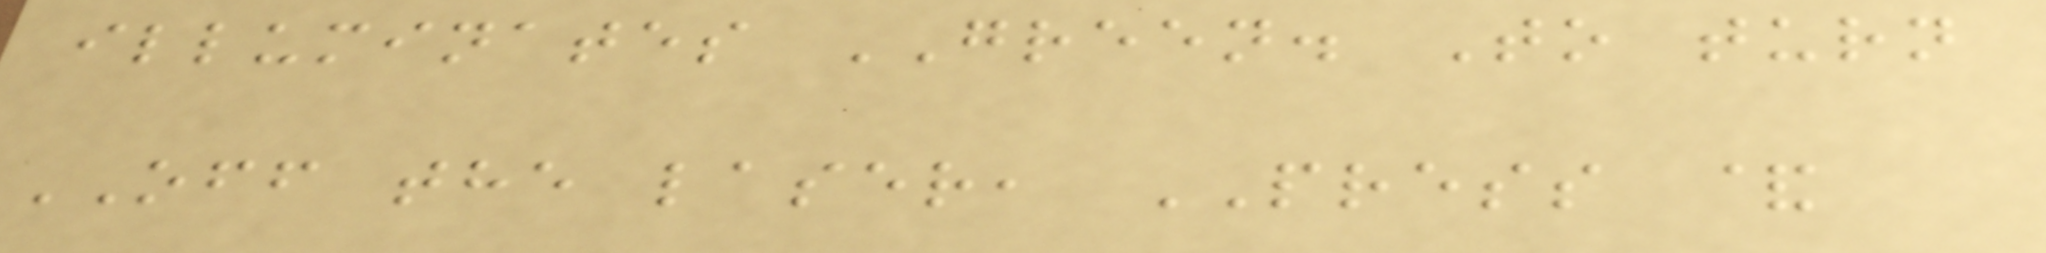illuminates GREEN. To turn
OFF the laser, PRESS &
